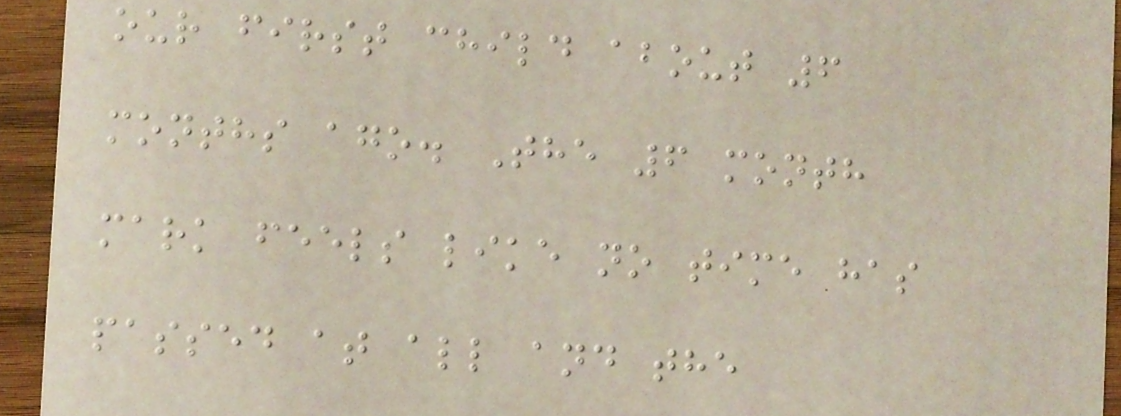our first child about 6
months ago. The 6 month
mark feels like no time has
passed at all and the
